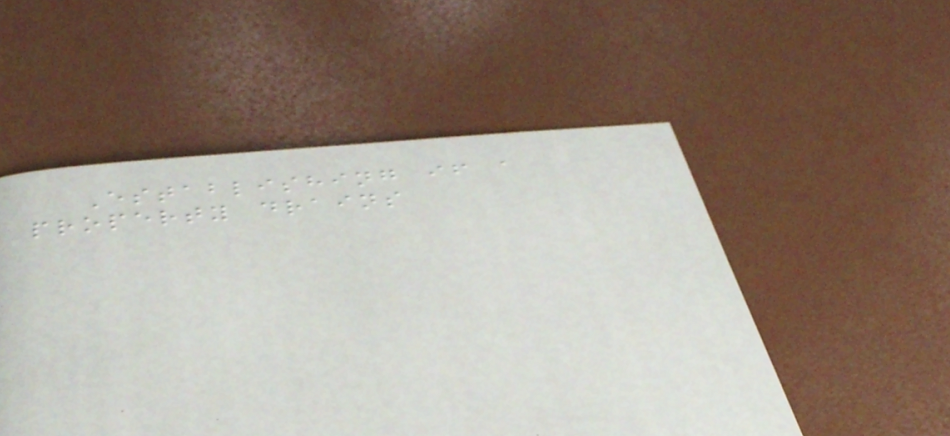Establishing if a
property drains
